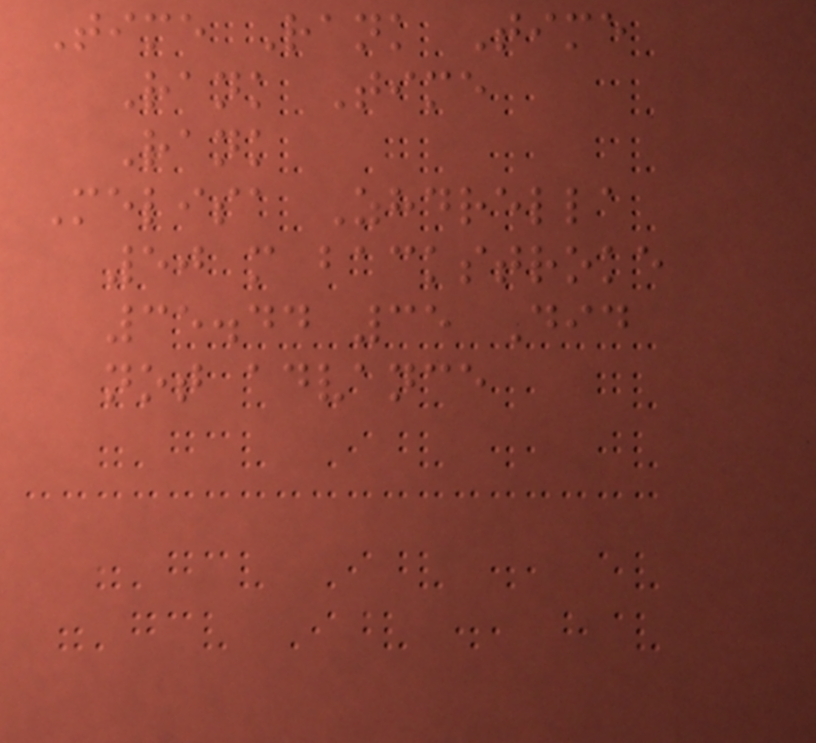Time Rank Time
Rank Time
Rank
Melisa Zhdrella
50 m backstroke
35.44 35 Did
not advance
